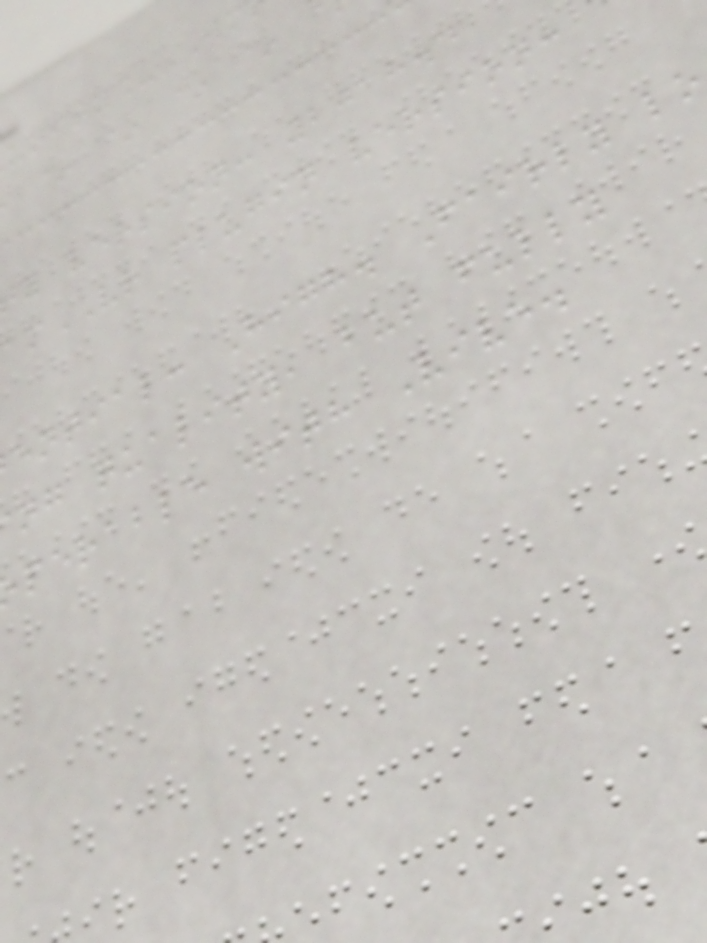~ ~ ~ ~
y version: 2018.4
amVR plugin version:
ential: High. Fairly lo
ng quality, but fully
perable with Vive.
